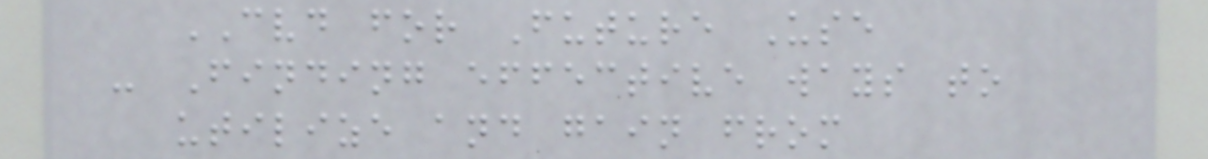CVD for Future Use
- Finding effective ways to
utilize and gain from
